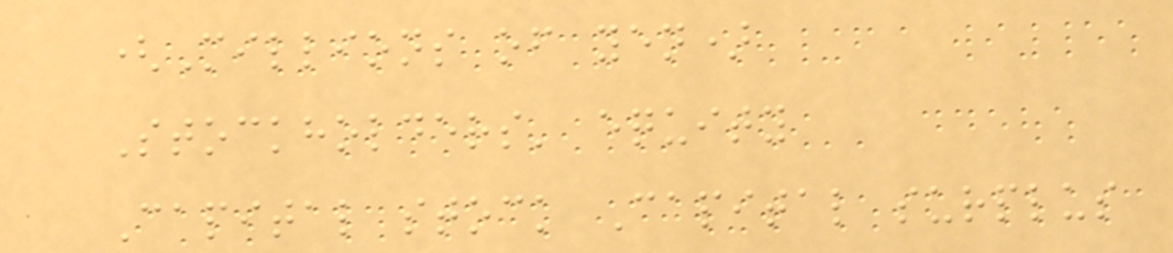(Millions of yen)
Stockholders' equity
Capital stock Capital surplus
